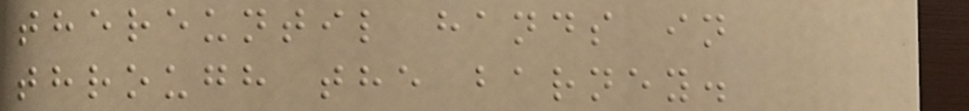thereuntil hands in
through the barney.
